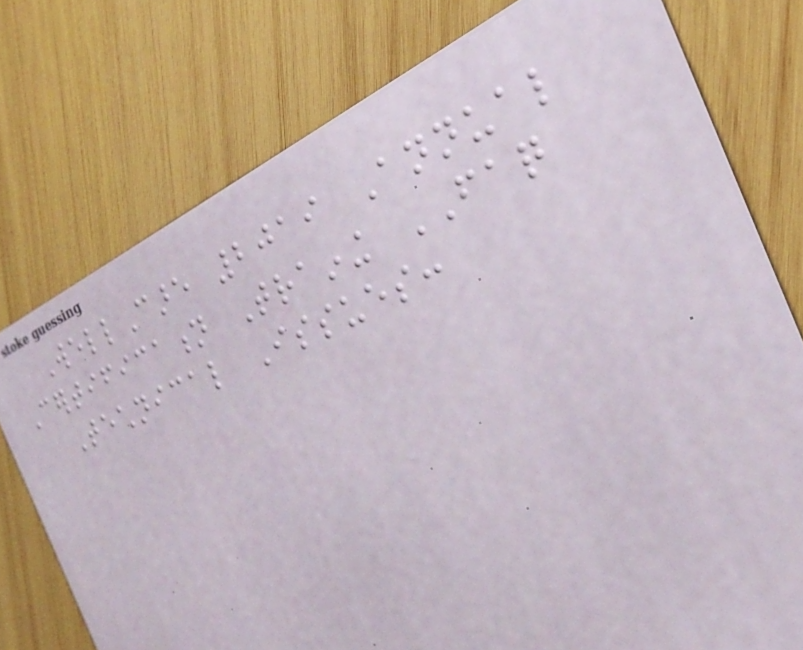WellCare 2019 Annual
Certification Training FAQ
Technical Issues:
